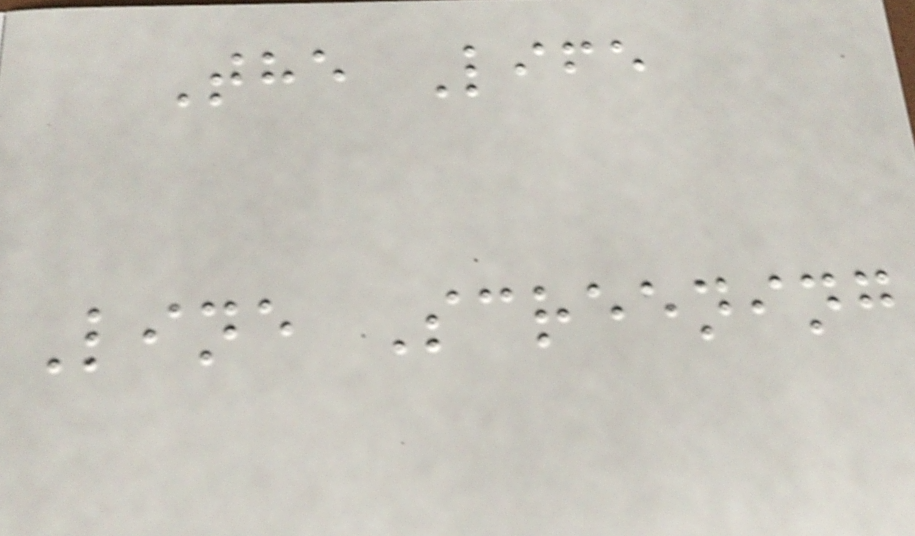The Life
Line Screening
